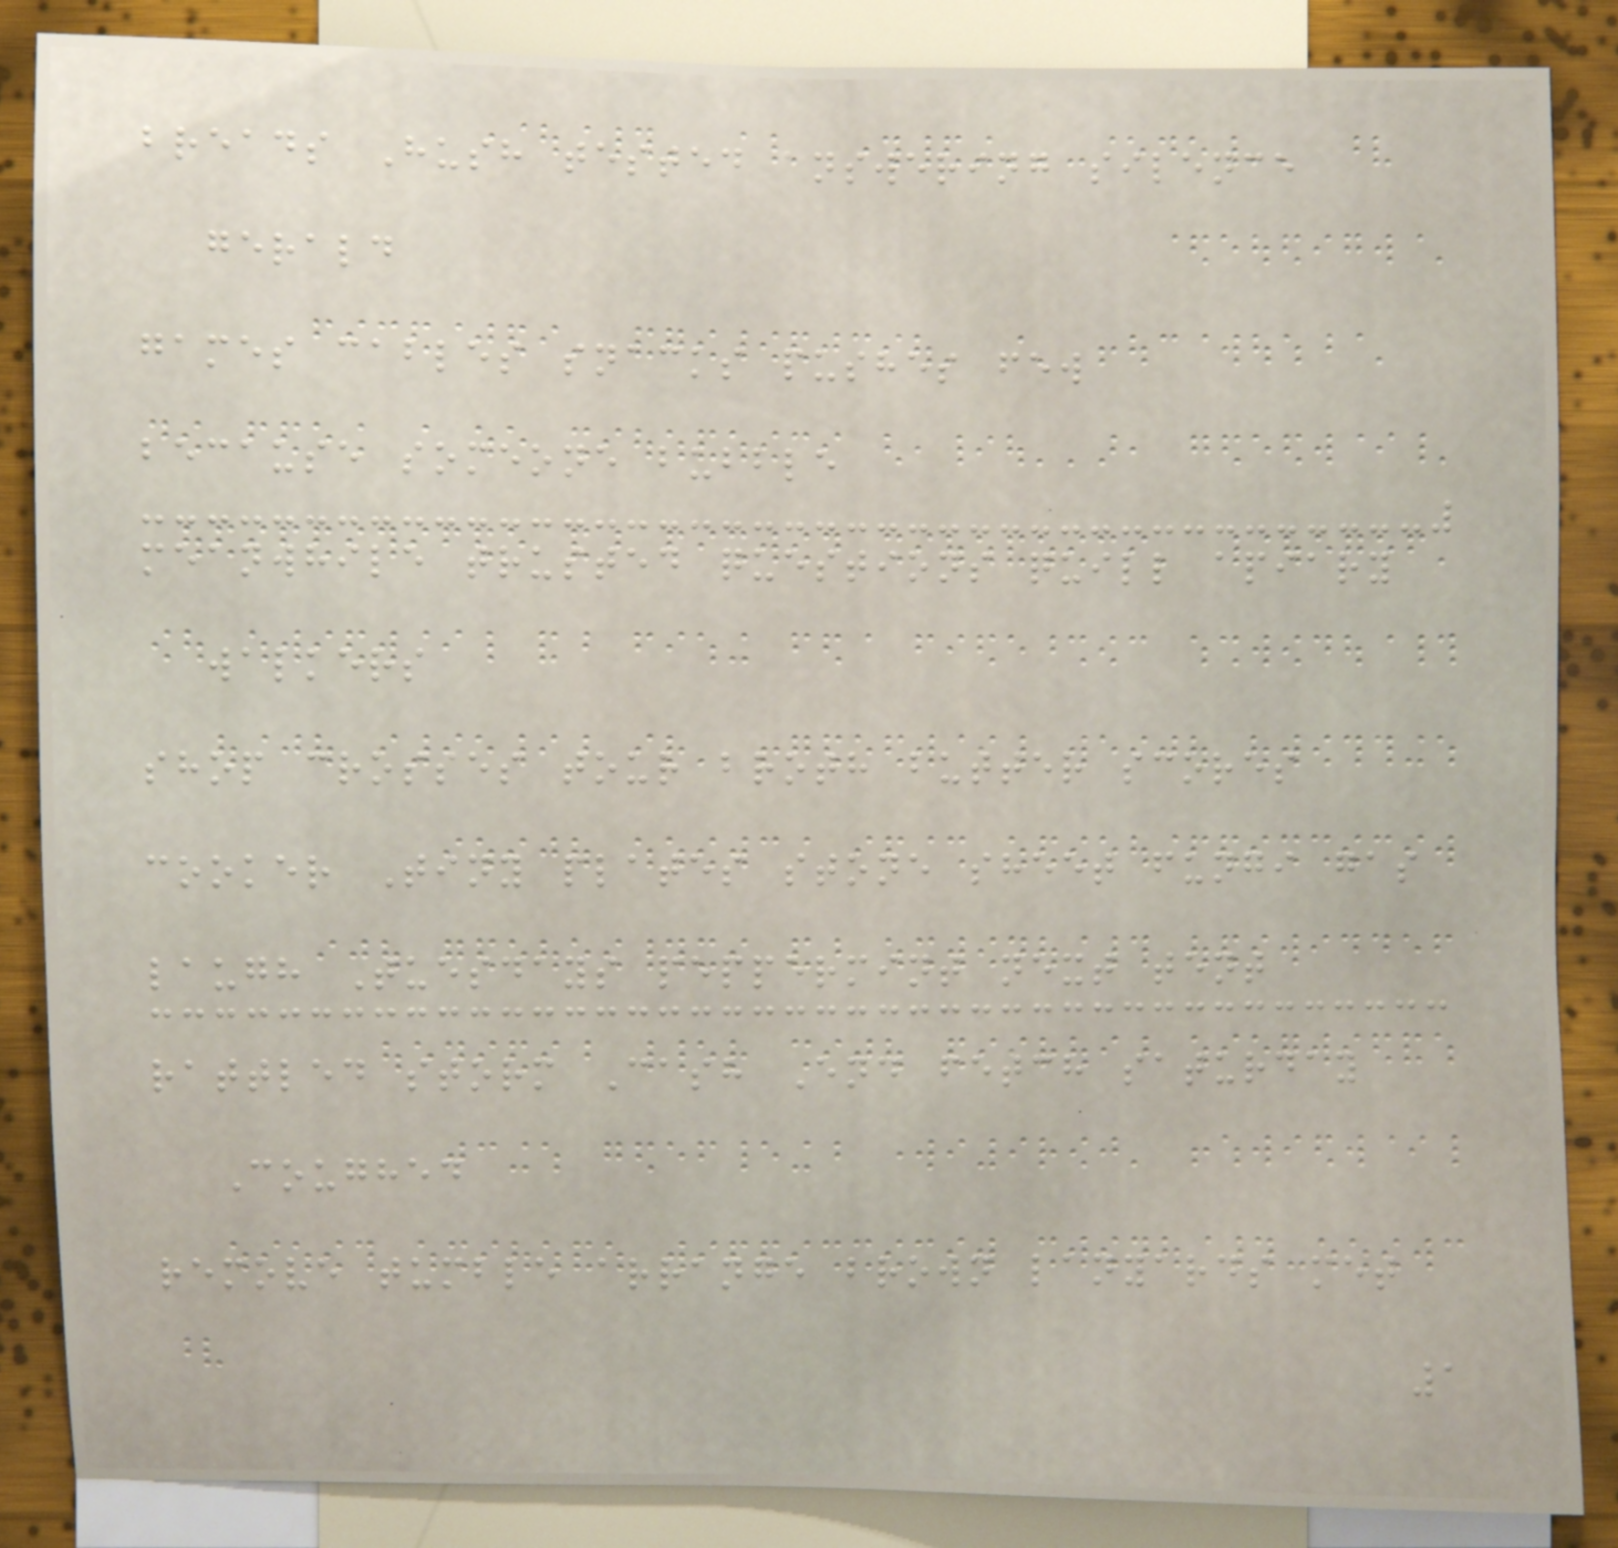breads Hush tested answering silence
gerald
games cables snacks pushes few
because someone bubble
meanwhile trusted questions quill apiary
walkers
shop crosses tour broth butter scores
cooker Tiny plates stone sheet fungi gas
laugh Tuesdays peppermint next tent
rattled storm Cash End fetch saturday
Coughed
remove tumble arrange brown lanyards met
1
